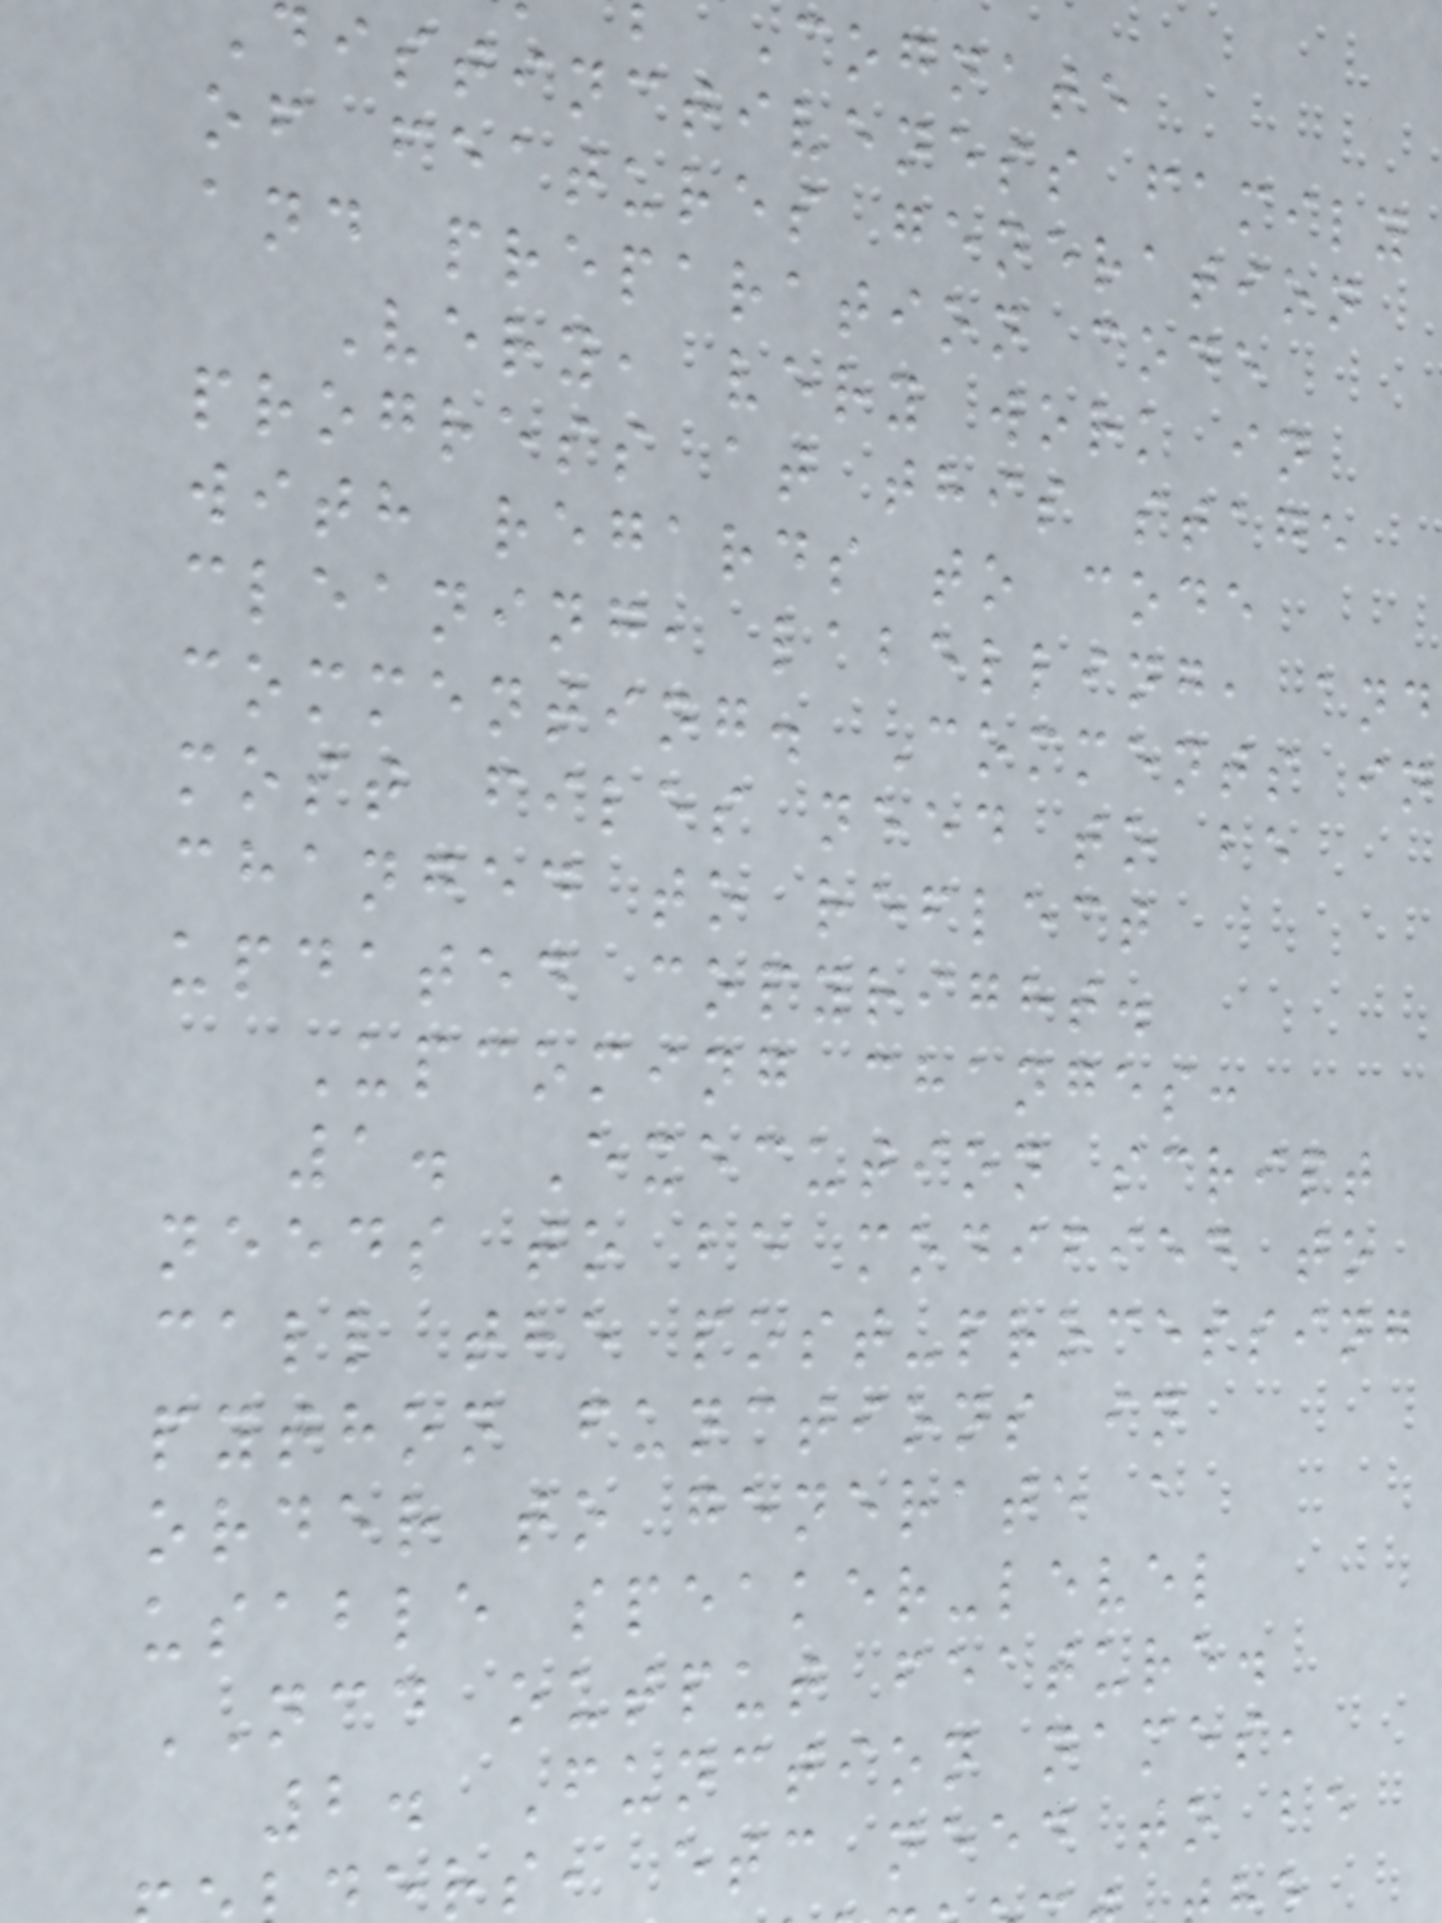Cognate
distinctiveness family
of features generation
and preparation code
Very, very work in
progress at this stage
with regards to code
cleaning, labelling, and
commenting. Comments in
most files need to be
changed to reflect
updated copyright.
Upcoming changes:
1. Execution script
needs to be modified to
call the post-processing
python functions in
order to generate a
usable speaker-level
NCD output feature.
2. Function names,
rs, etc need to be
